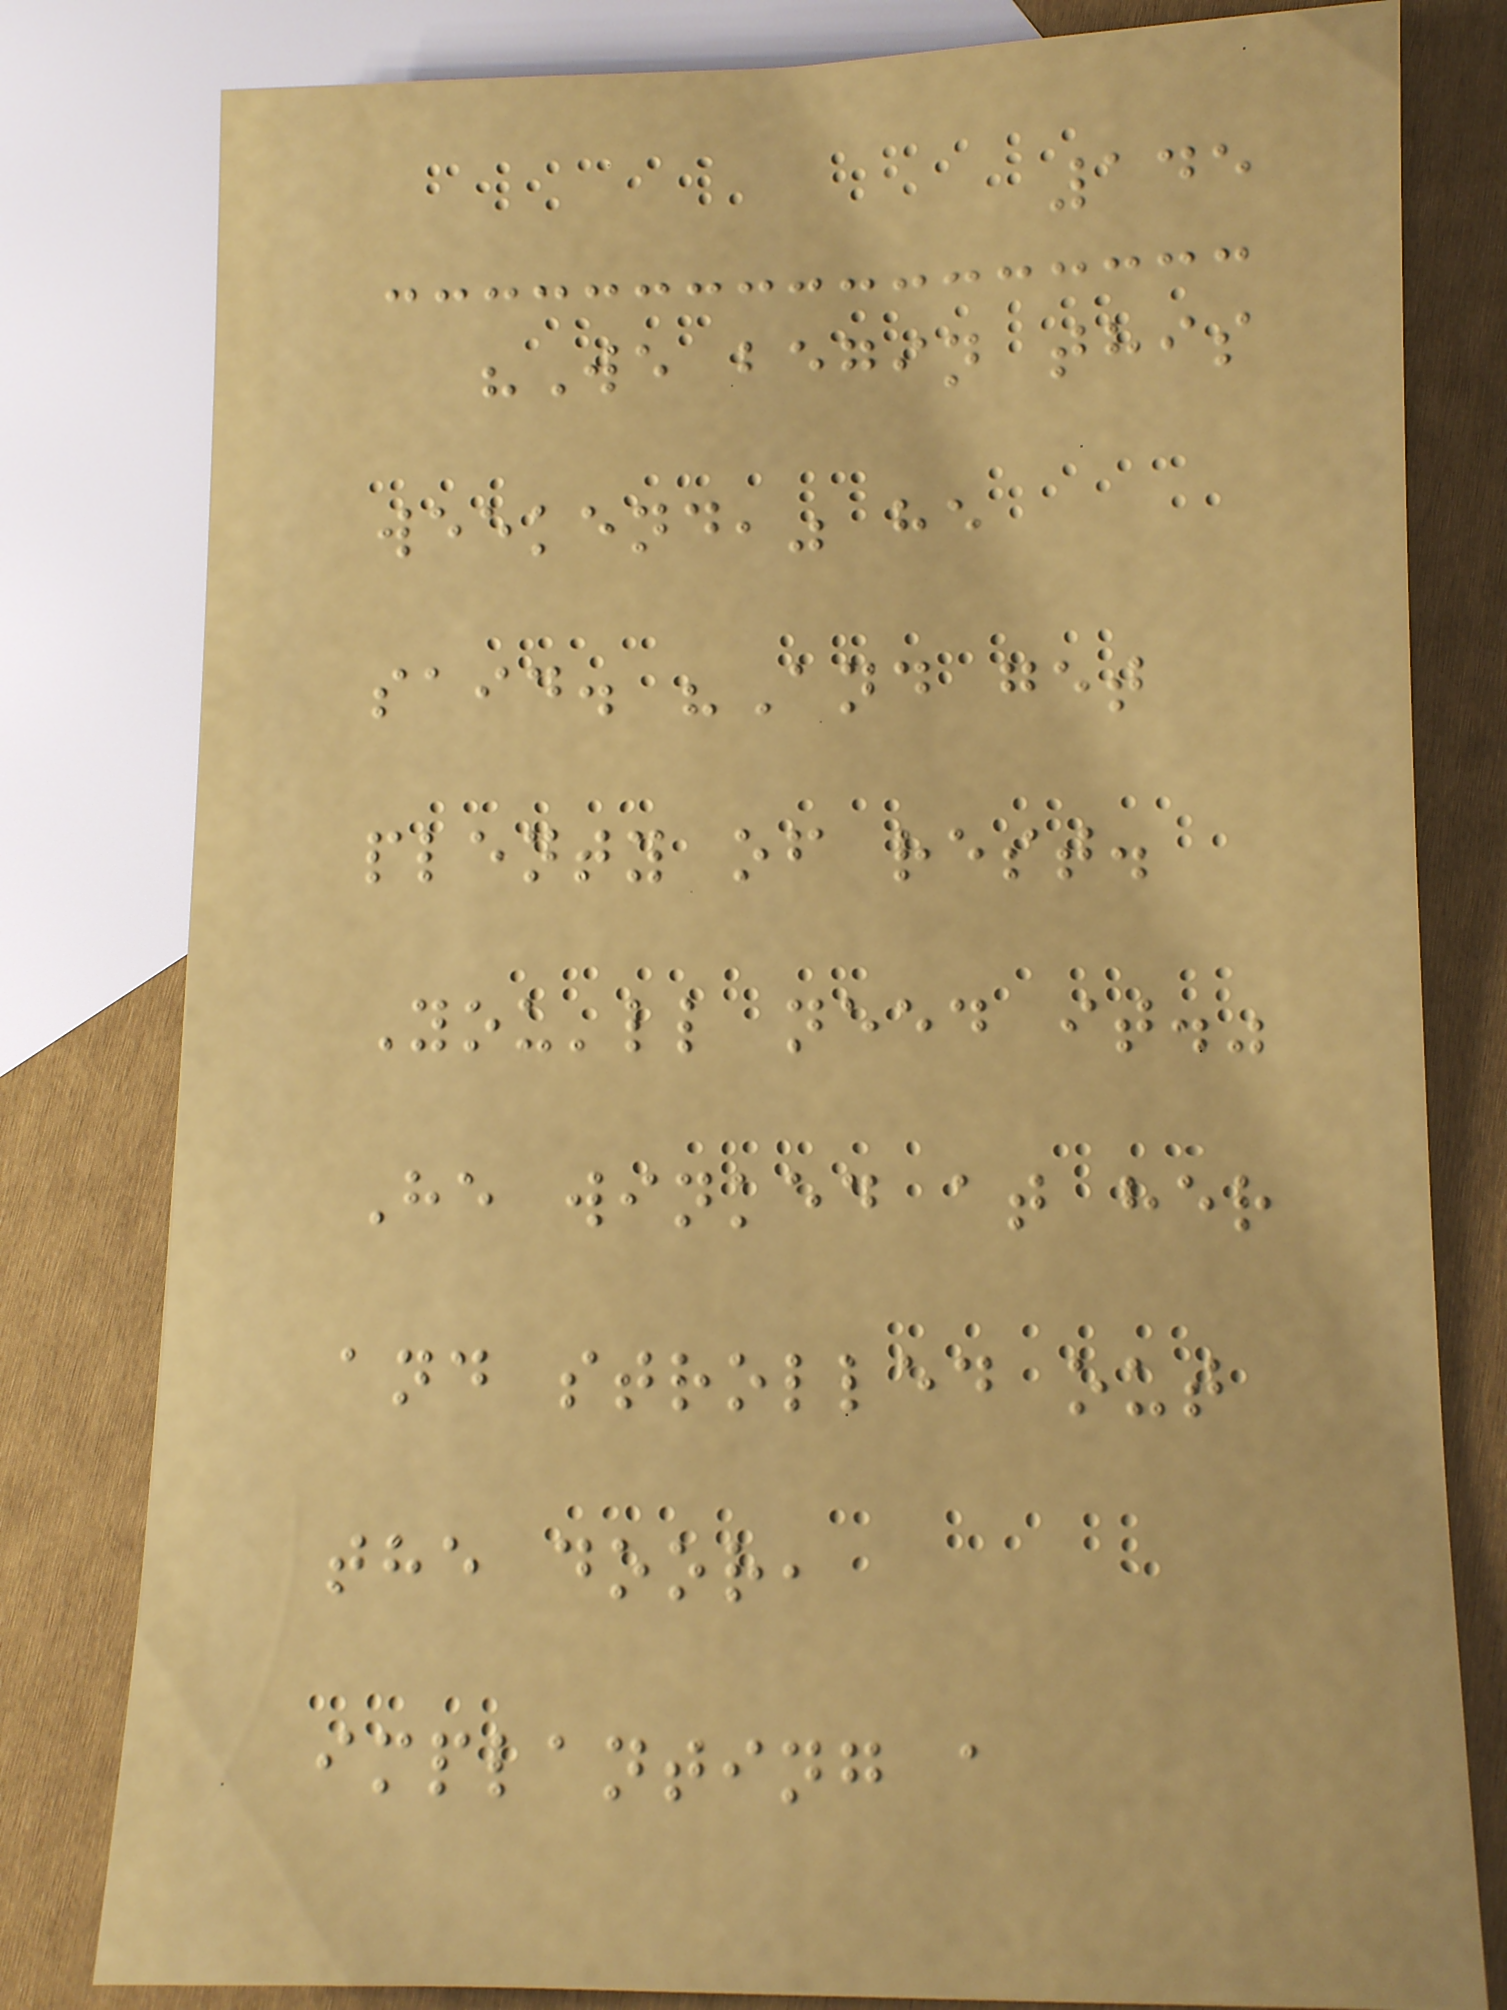145
"We begin this
weekend," he
said. "And get
plenty of rest.
You'll need it."
He winked at her
and strolled out
the door,
implanting a
